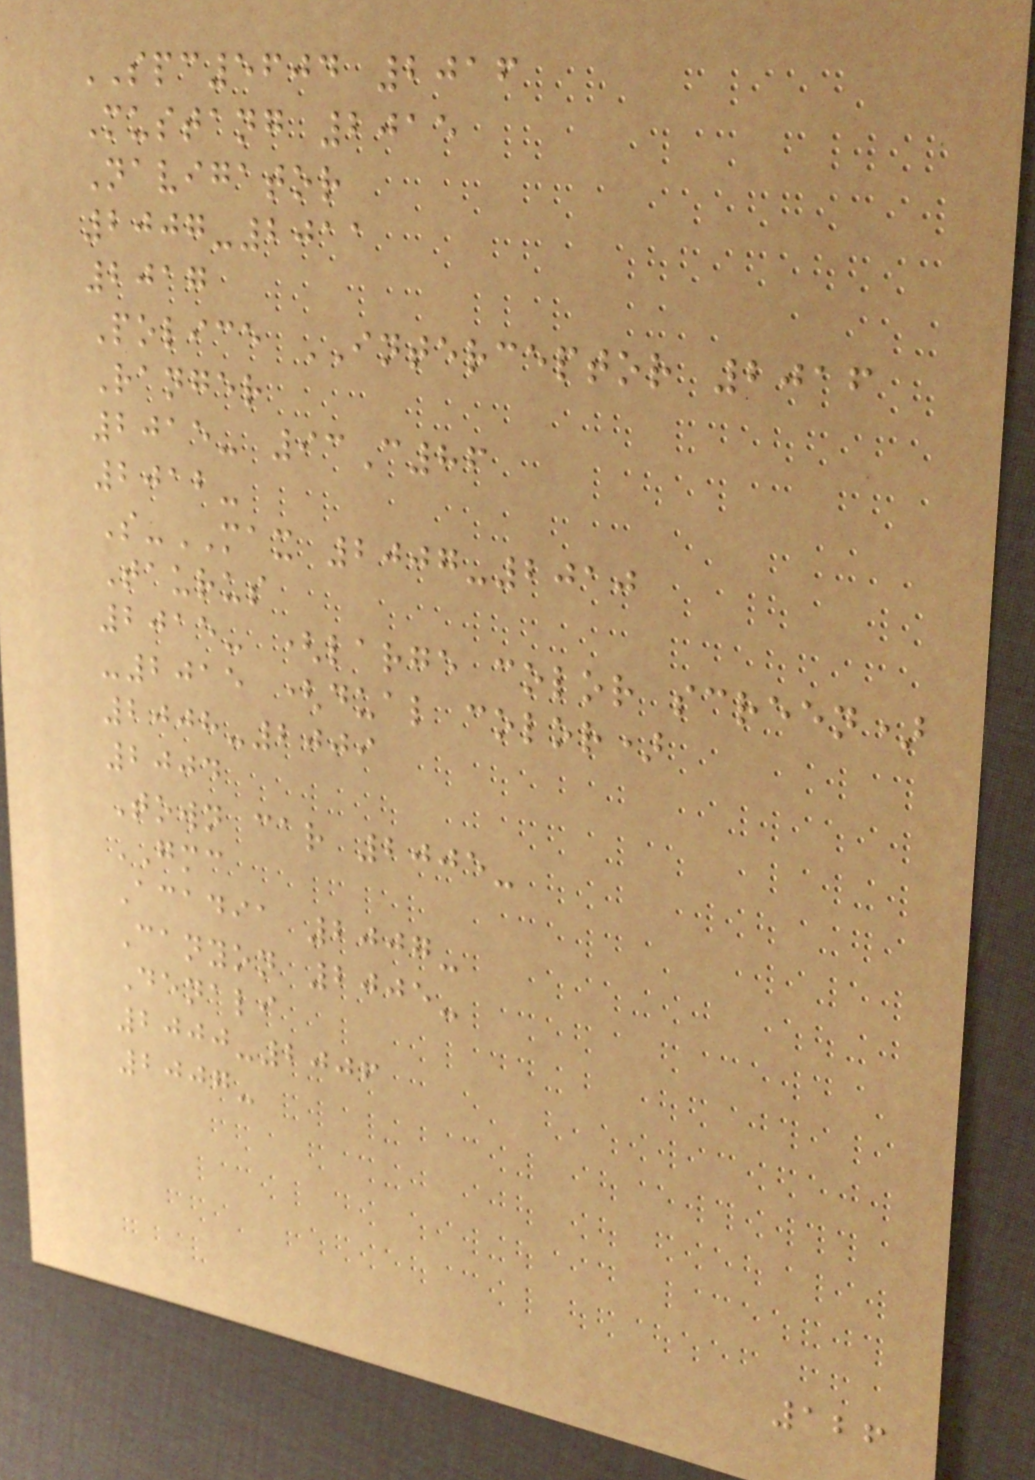SPC5604 2016
Mustang 2015
Navigator
2007-2011
2017
Police INTERCEPTOR 2016
Ranger
2015- 93C86
2012-
S-MAX 2007-2010
Taurus
2015- (large color screen)
-2015 (dual color)
2008-2009
2004
Town car 2005-
GMC
Acadia 2007-
Canyon 2005-
Denali
2000-2006
2007-
126
